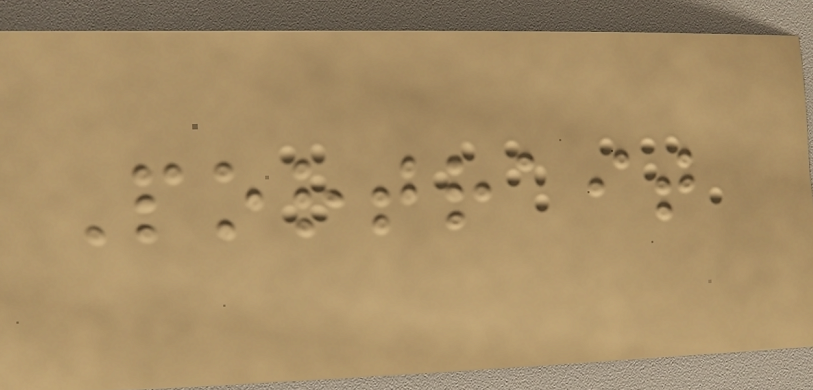Portrait
